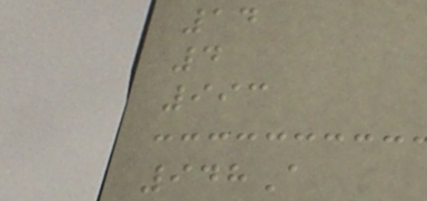14
4
993
948A
